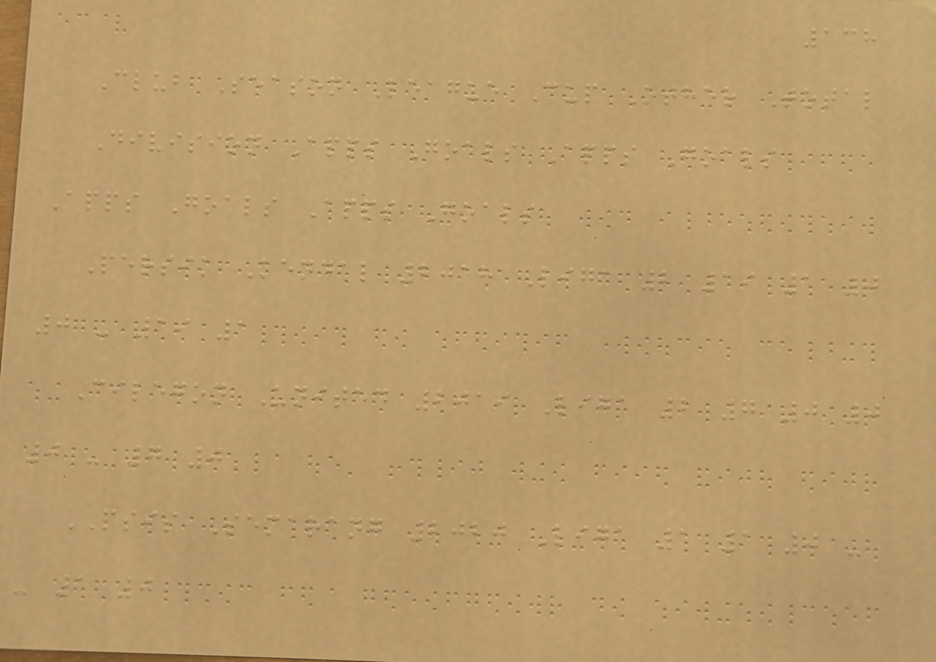138
Club Season League Cup Other Total
Division Apps Goals Apps Goals
Apps Goals Apps Goals
Persik Kendal 2018 Liga 2 19 1 0
0 - 19 1
Cilegon United 2019 Liga 2 7 0 0
0 - 7 0
PSIS Semarang 2020 Liga 1 1 0 -
- 1 0
